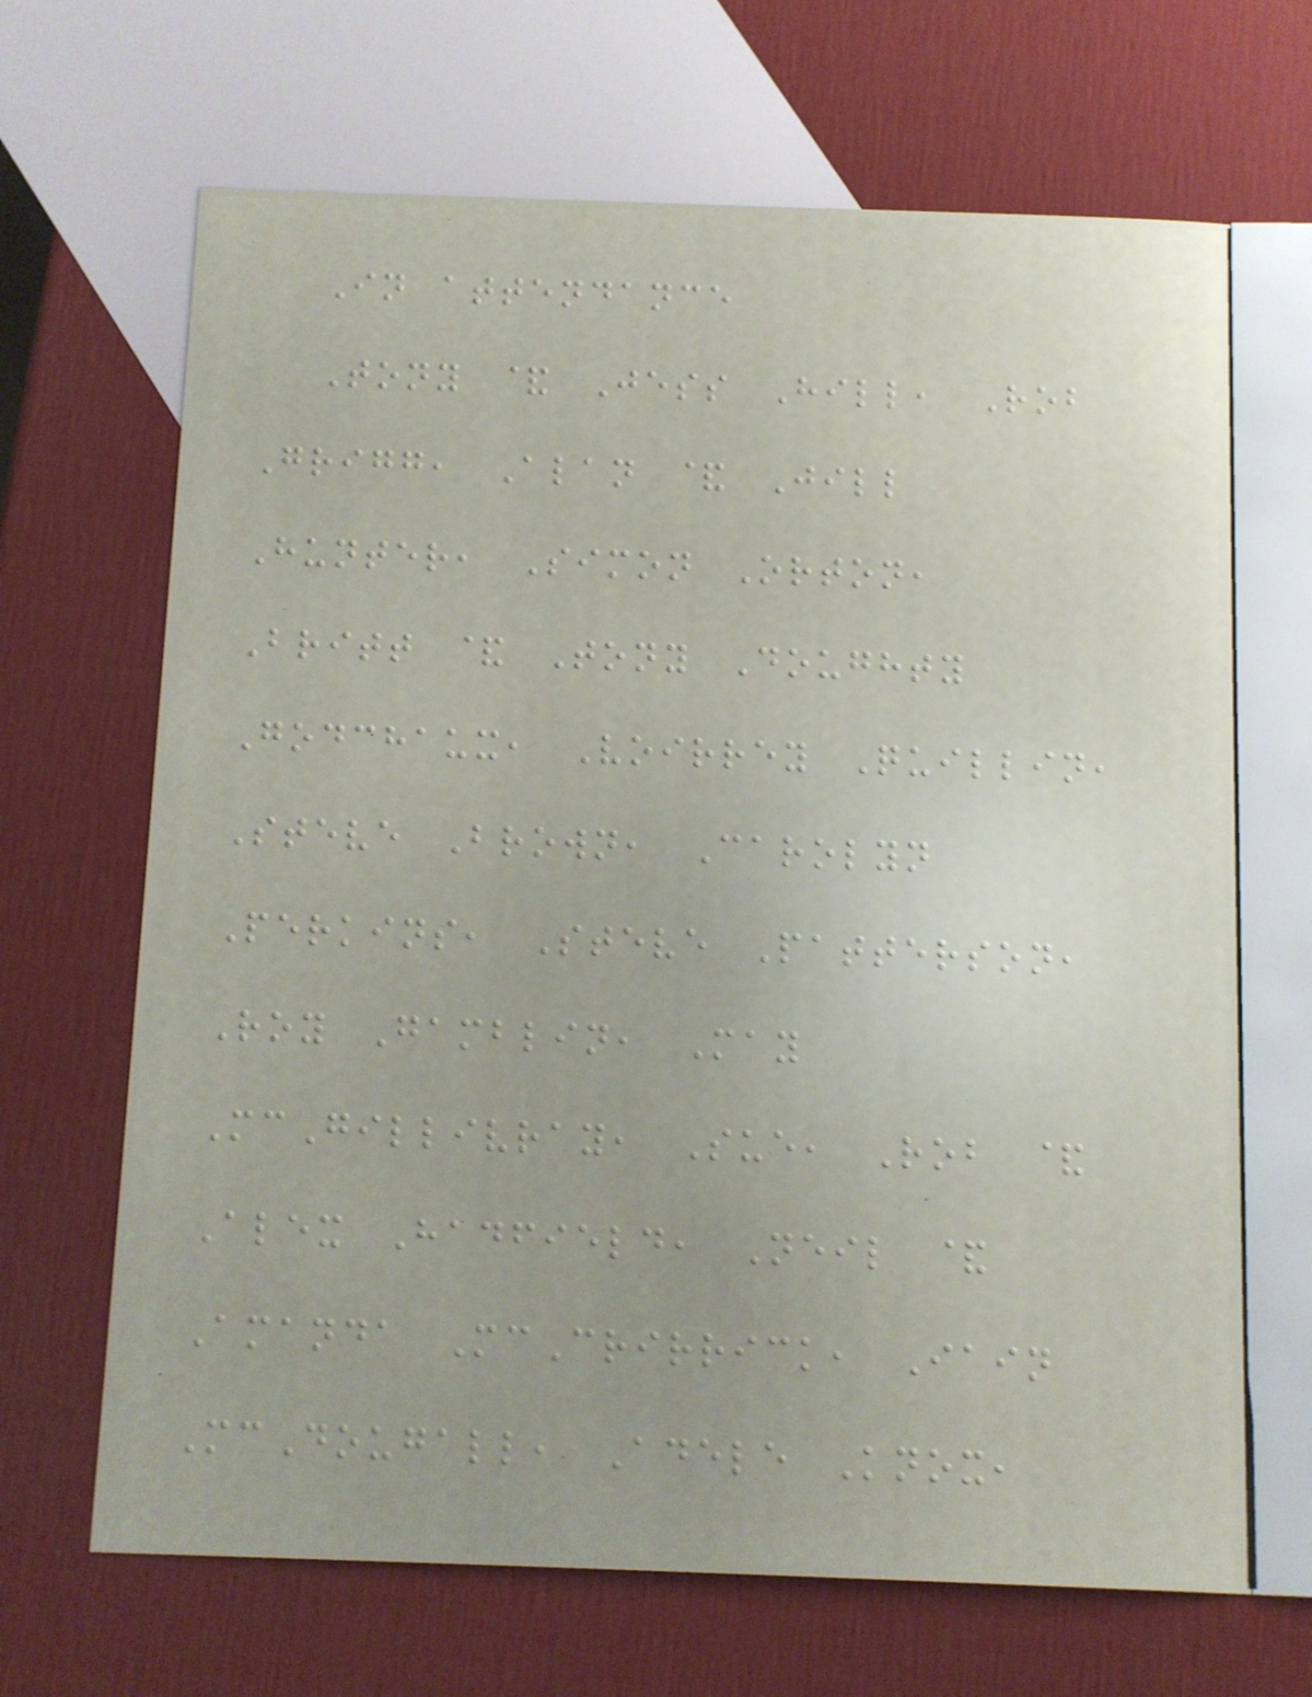In attendance
Tony & Jess Hill, Rob
Grigg, Alan & Jill
Hunter, Simon Orton,
Britt & Tony Doughty
Godchaux, Voirrey Quillin,
Steve Brown, Carolyn
Perkins, Steve Patterson,
Roy Gamblin, May
McGillivray, Sue, Rob &
Alex Hadfield, Neil &
Amanda McCrirrick, Iain
McDougall, Adele Knox,
